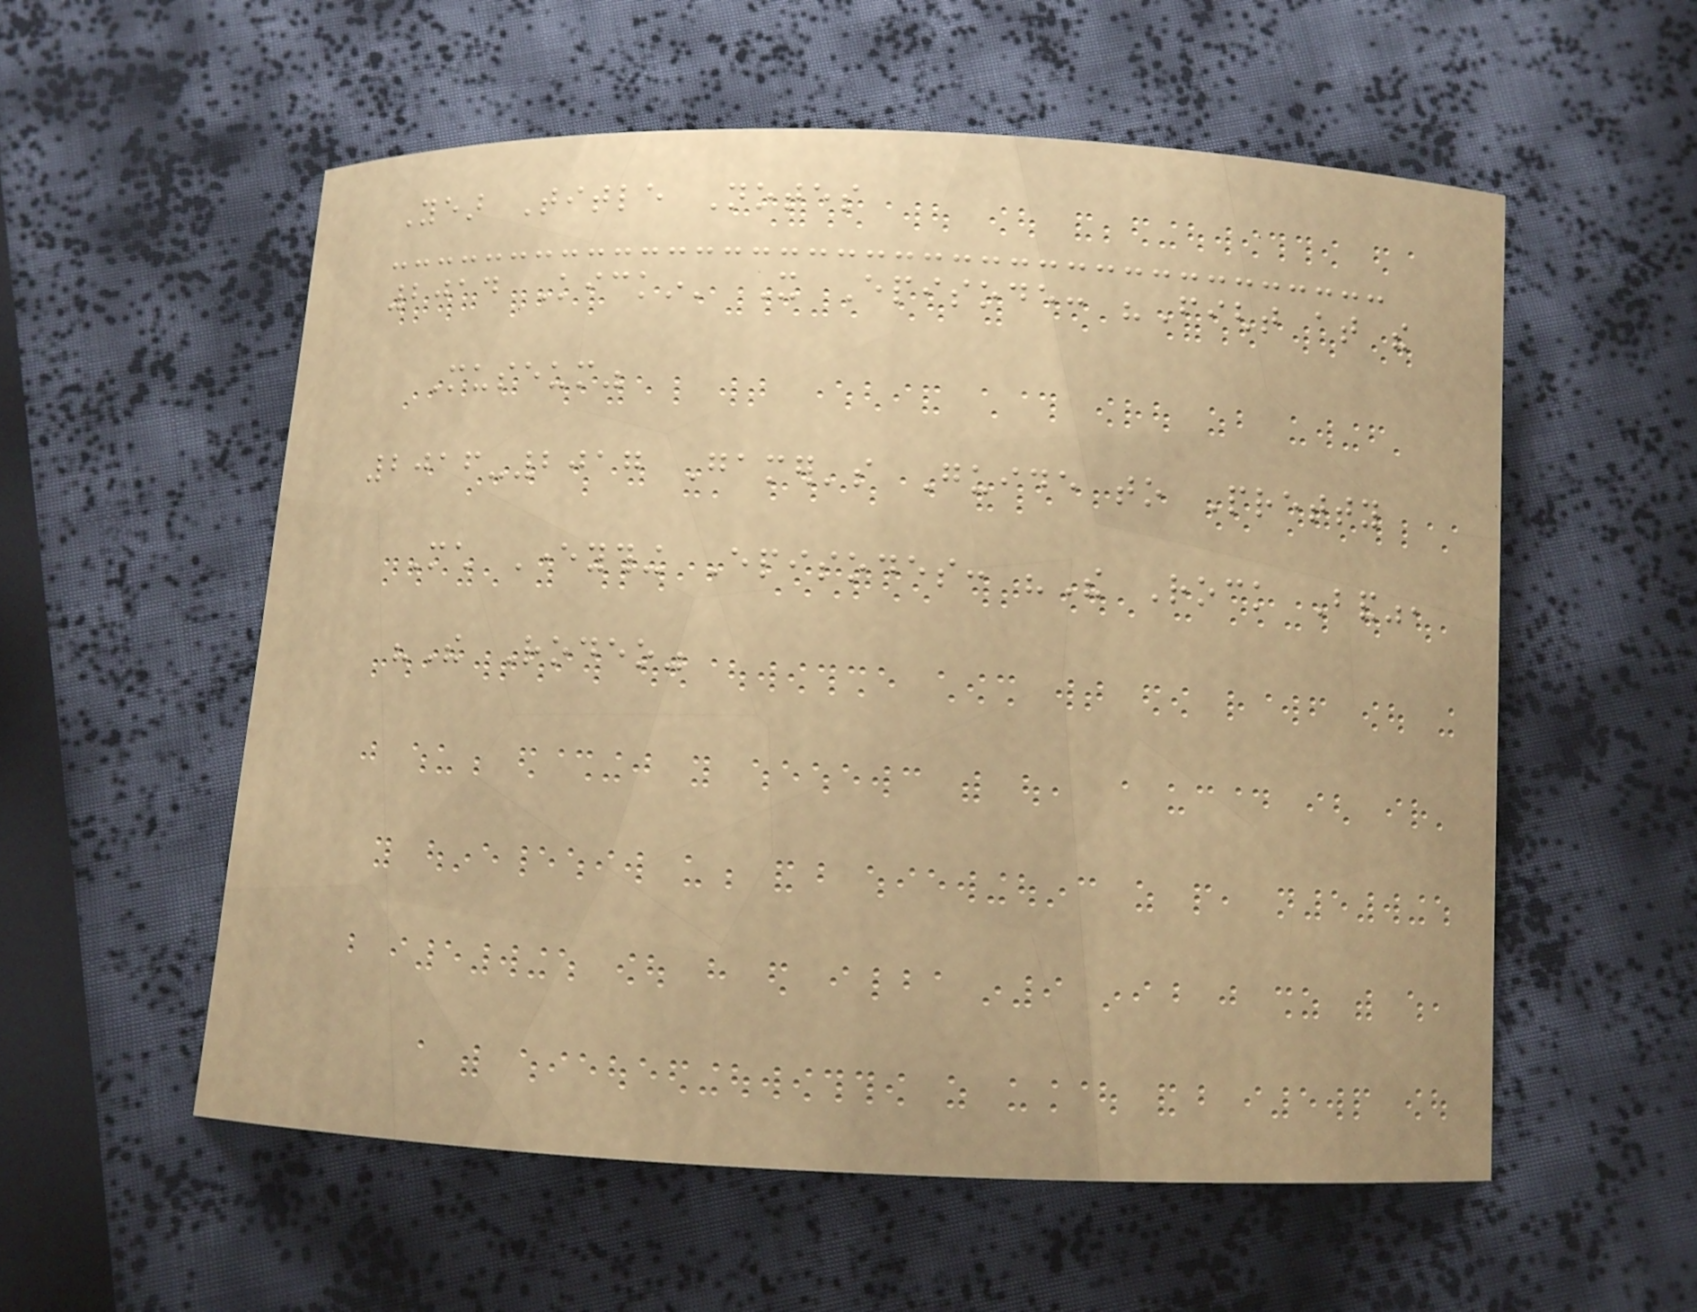Year Title Notes
2014 Kickin' It Episode: "Fight at the
Museum"
2016-2017 Gamer's Guide to Pretty
Much Everything Episodes: "The Rock Band",
"The Rodeo"
